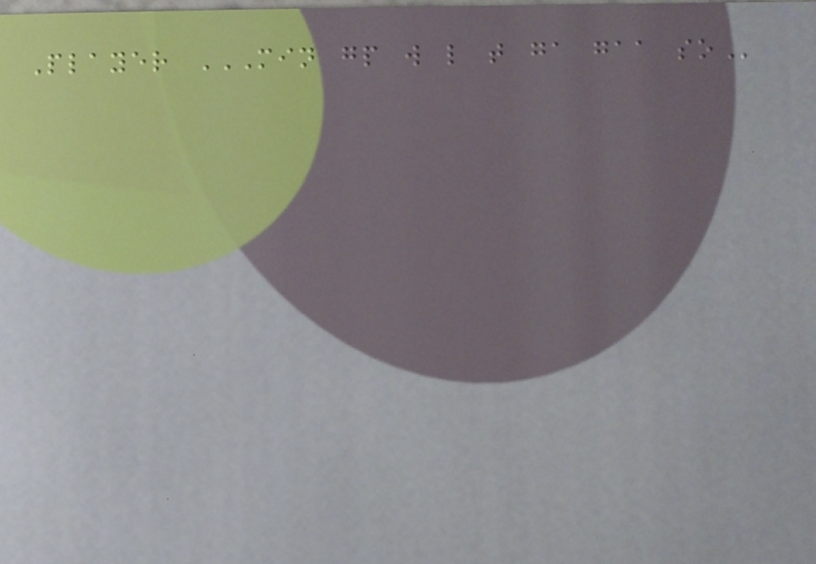Player MIN GP W L T GA GAA SO
